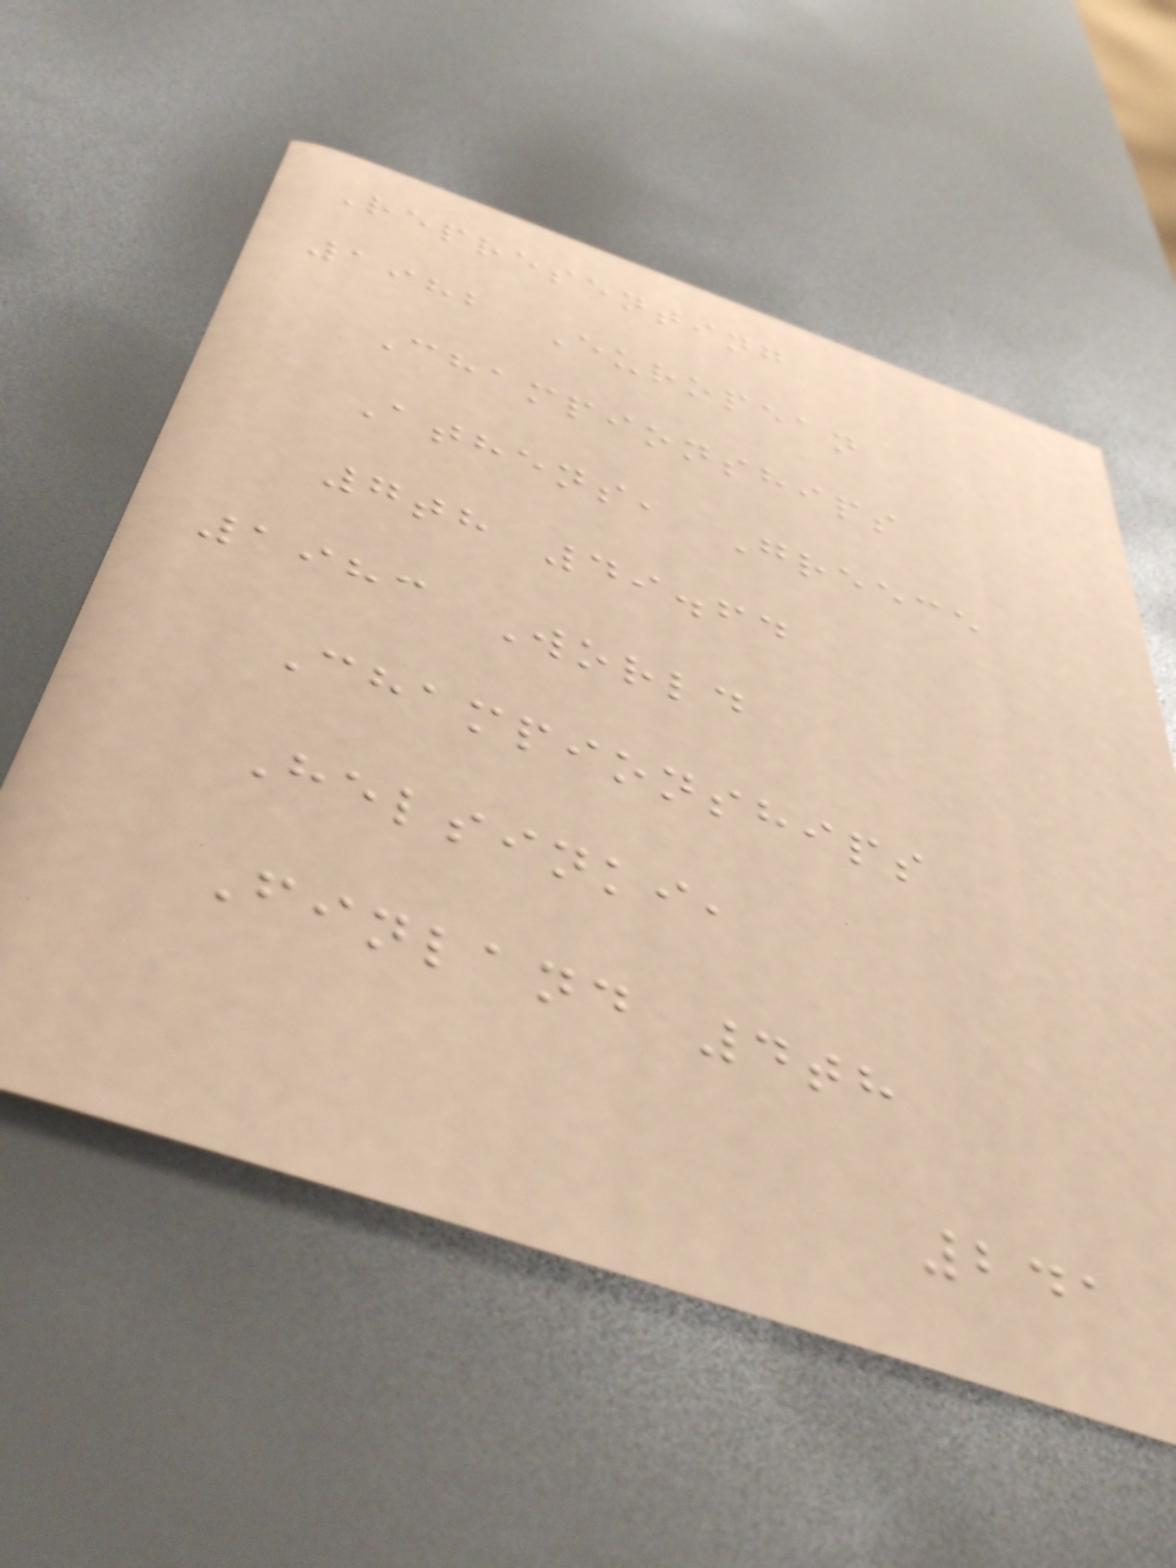Representing
1982 European
Championships
Athens, Greece
7th 49.64
1983 World
Championships
Helsinki,
Finland 4th
241
